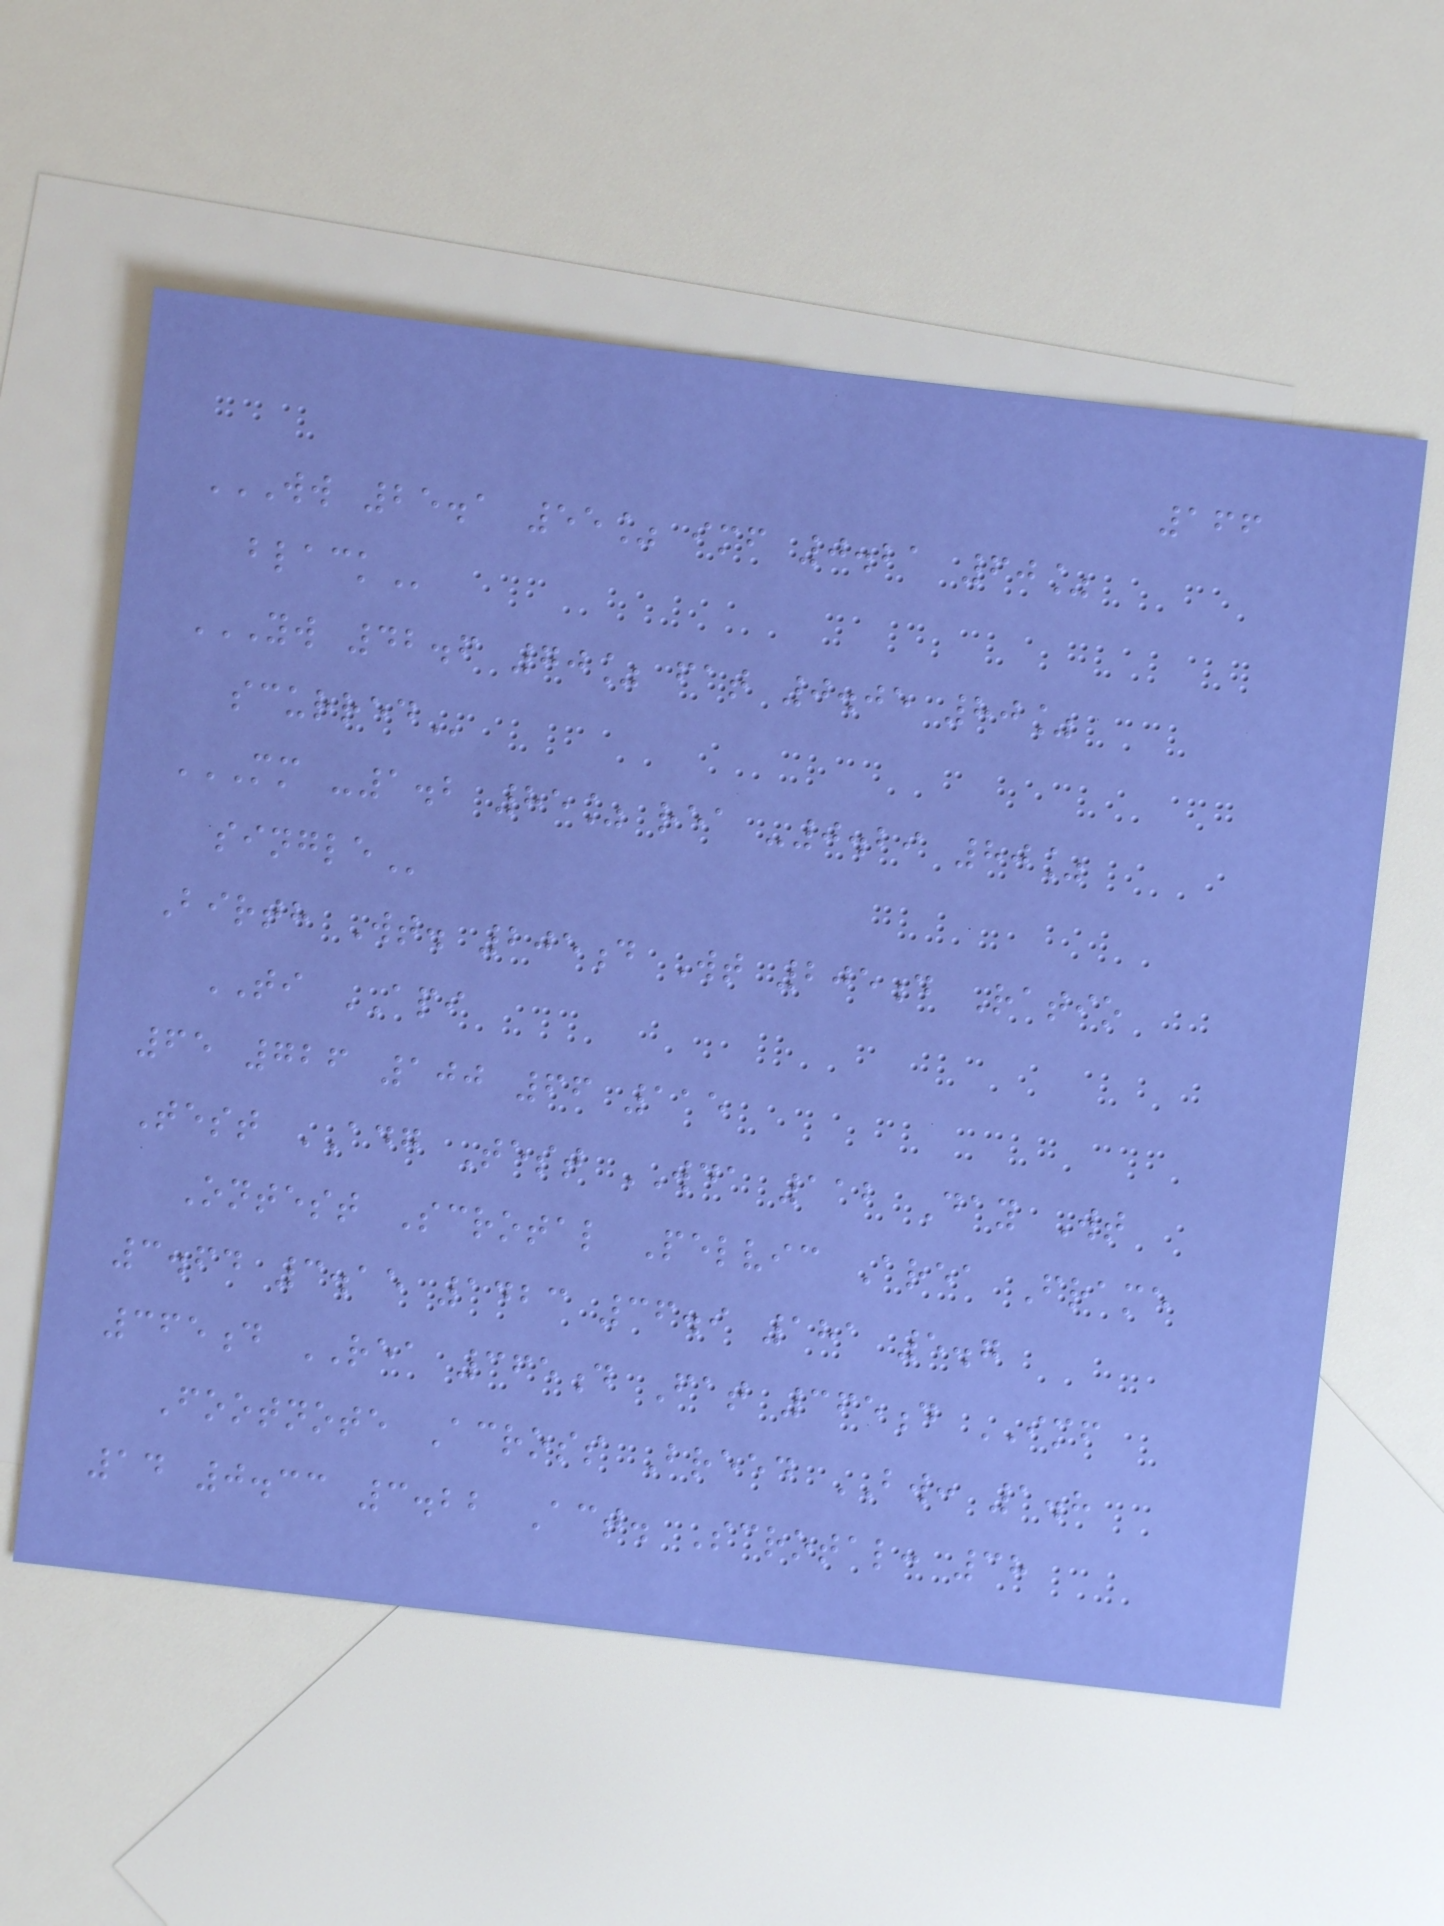166
WW 25.1 55% IMF 0.21 60%
BLACK
YW 42.6 70% FAT 0.05 80%
SCURRED
MM -1.2 85% REA -0.29 80%
SINGLE
Birth Wt. 205d Wt 205d Ratio
TI API
65 726 100 66 115
Test ADG Test WDA 112 Day Wt
Ontest Scrotal Pelvic Area Frame
3.64 3.15 1423 36.9 181 5.7
365d REA 365d Fat 365d IMF
Footnote Across Breed BW: 1.8
14 0.33 3.22 Act. Scrotal: 38
